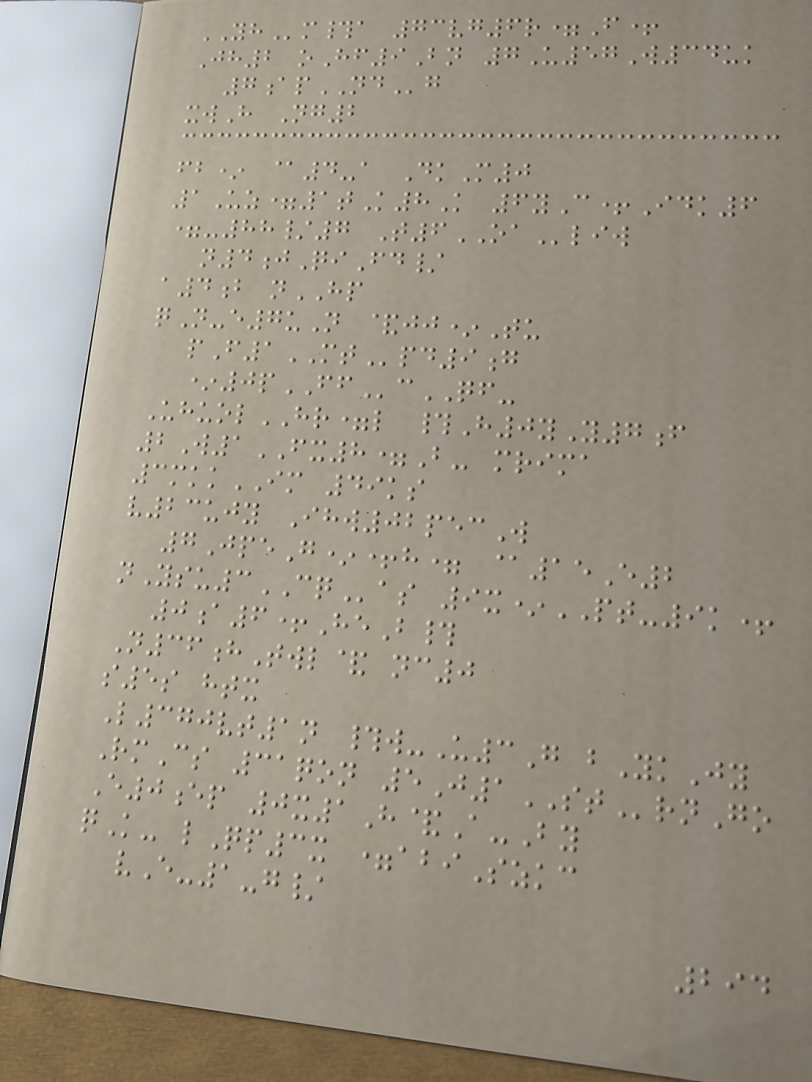YHm#a 73vg6r=F+
Jh2 oHf9Bn 7U57W34uk
7apNDg
xwH Ng2
fb* @4-a DkM0
1Uz=1tK8K 6yC+Idk6
=-88/7 T6OAliw
n4jQiFd/
a4b nHP
qN-e7uN &jj*Tu
pF1MTpd9g
*0pFFcQF-
UhuolHR=l #H0yY7f
2W1FX8=B- mrima
3mkkIM 49ks
v23ujy Ihw02pecW
7JpeG*+h= @15E2
nYsu3CQas 9x*PT-9k+
0a6+HeB#
N36hTwl& nc0
s5s htx
L370vt1n #w-U3G bYkJy
RmCs 31qon 5J1STrnGo
E0ep 0x1H&A-By
qK- lQp3x =abiSzkc
vE-1-g/
294
